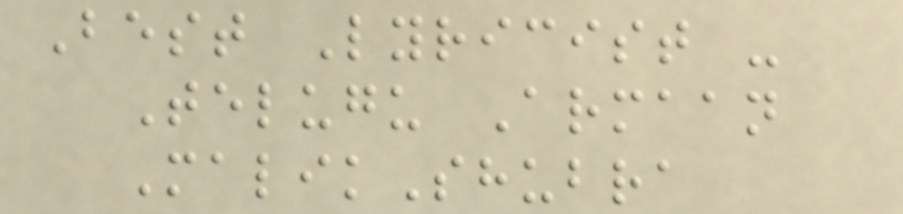Best Lyricist -
Telugu Armaan
MalikShubra
